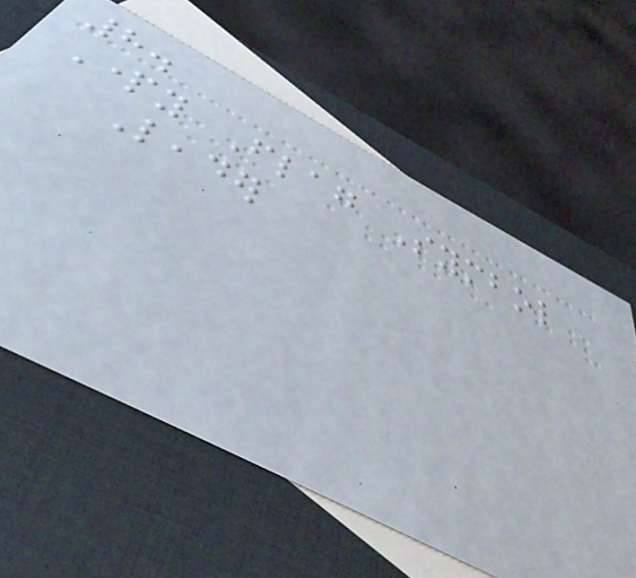8.
Party Flag Symbol
Leader
